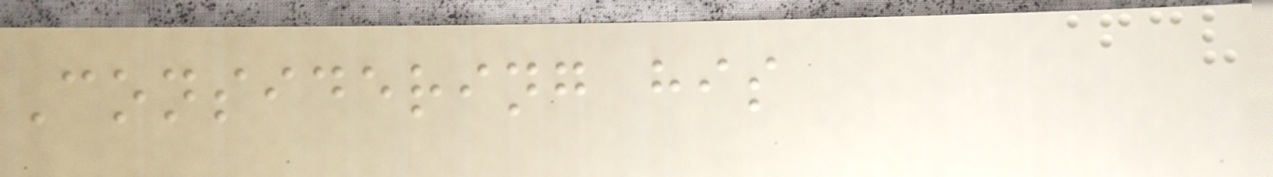Considering his
